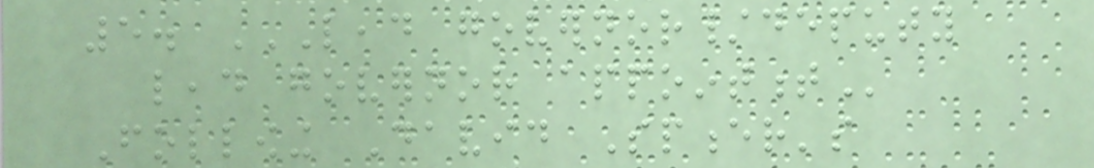5. LEAD GOVERNOR/DEPUTY
LEAD GOVERNOR APPOINTMENT
Following David Spencer's
